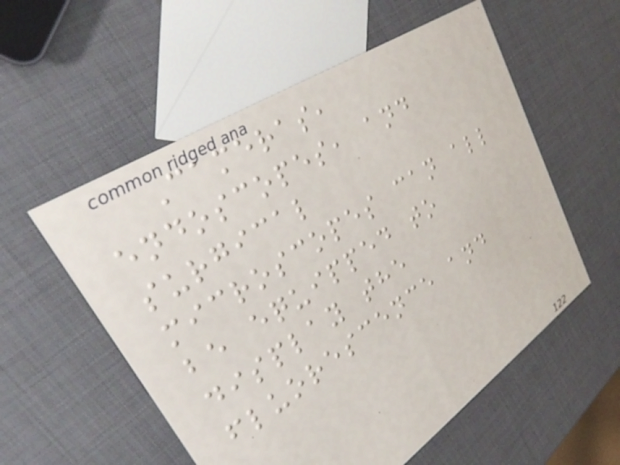Cameras,
endoscopes, and
surgical
microscopes can all
be equipped to
display the
fluorescence and
